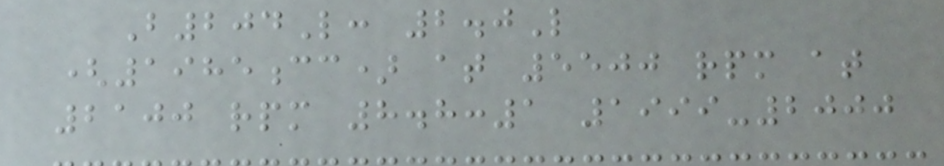B204L: 2.0L
(1985cc) at 5500 rpm at
2100 rpm 8.8:1 1999-2000
